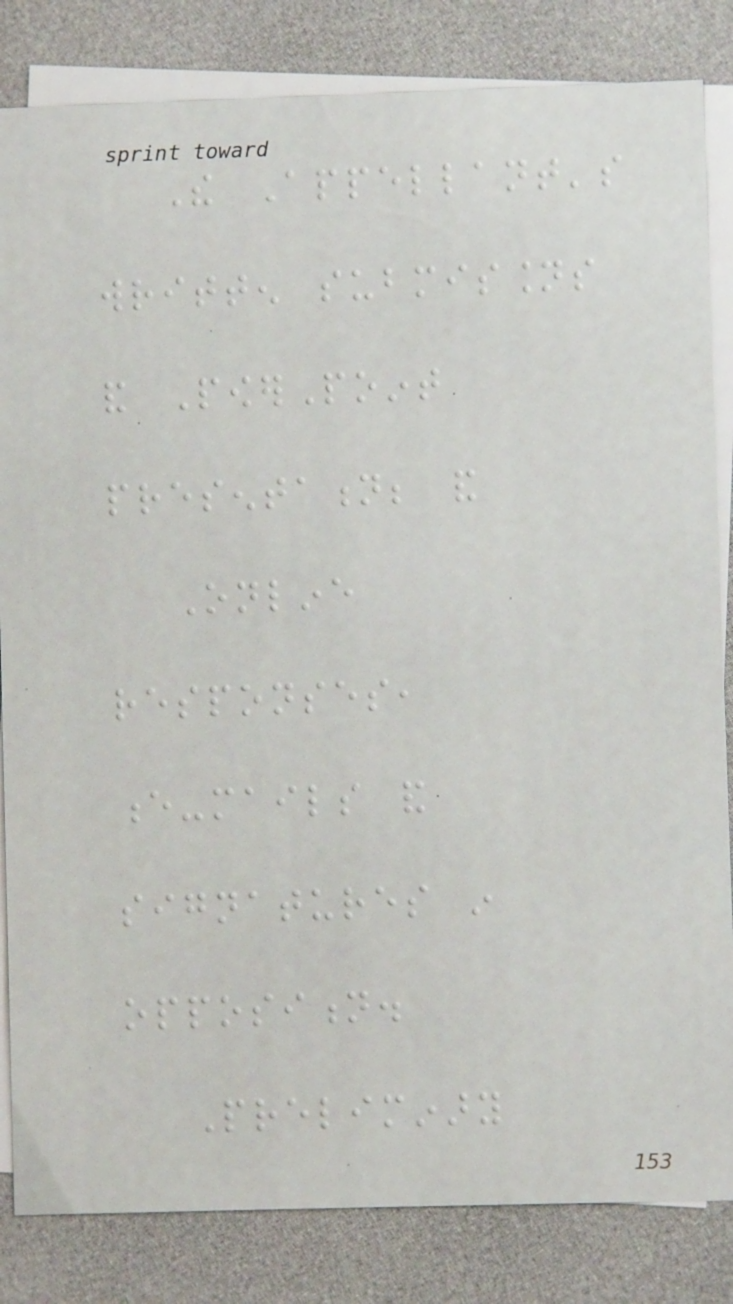The Appellant's
written submissions
and PowerPoint
presentation; and
Online
responses,
e-mails and
signatures in
opposition.
Preliminary
